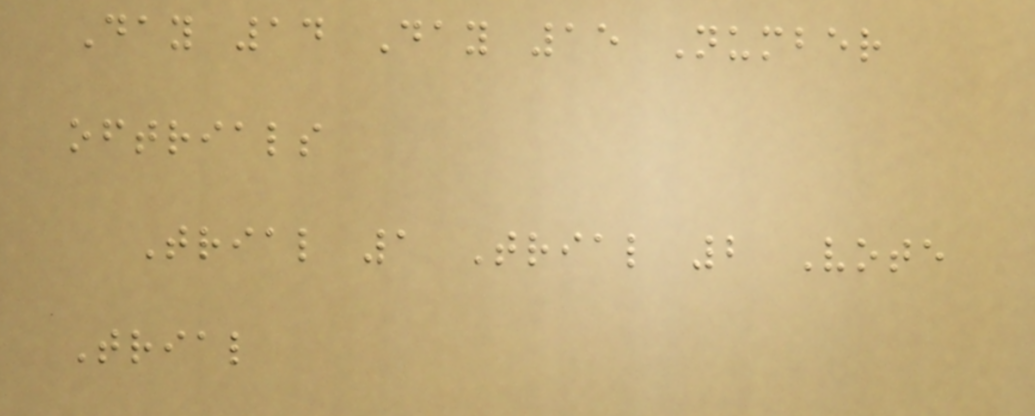Day 14 Day 15 Number
oftrials
Trial 1 Trial 2 Vote
Trial
